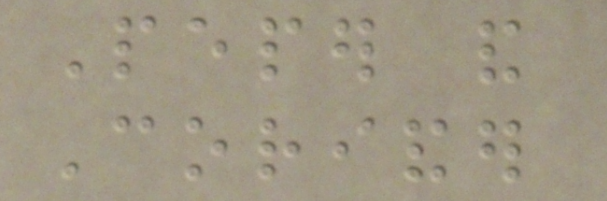Peper and
Coriander
